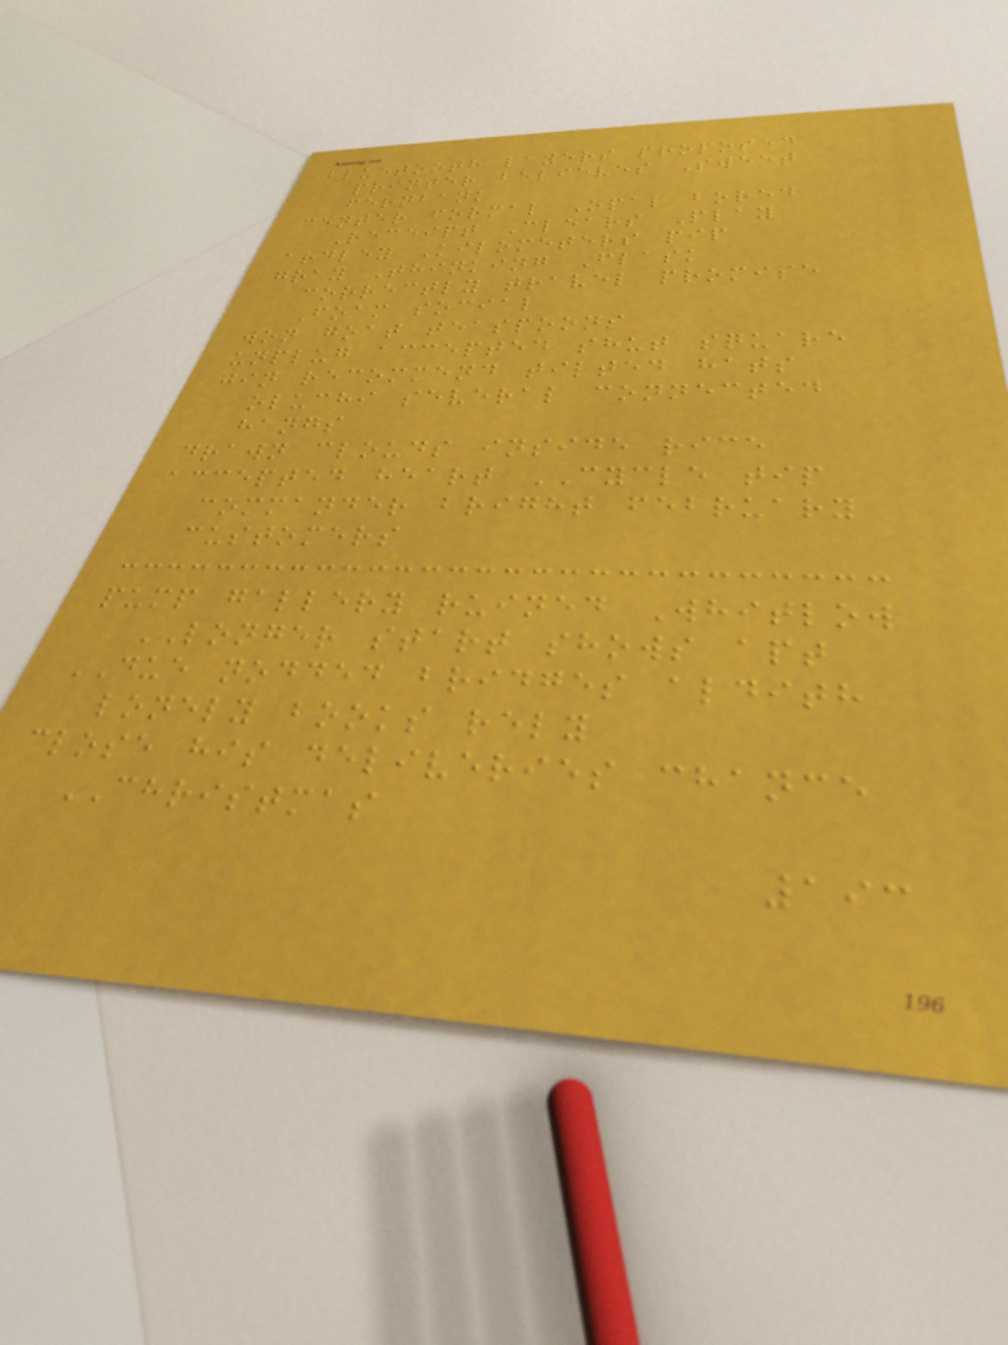bluetooth layers proposed
printer believes Sweet
fernbank
center formal Opal bored
Receipt Clears Play
ardley Kilometers pip
gray Thinking Flask
correctly travel promise
Foam social
won goat teaspoons
unplug accepted shut square
jin recommend tilted hats
oluchi several connected
hangs
drawn clouds inside rice
accepted heart CYCLE tip
commander bright february
customers
pump gallery ruined Whitlow
LONGER start shows apt
DUE nodded bridges aldith
lonely books rely
close his deliveries chance
CHRISTMAS
193
